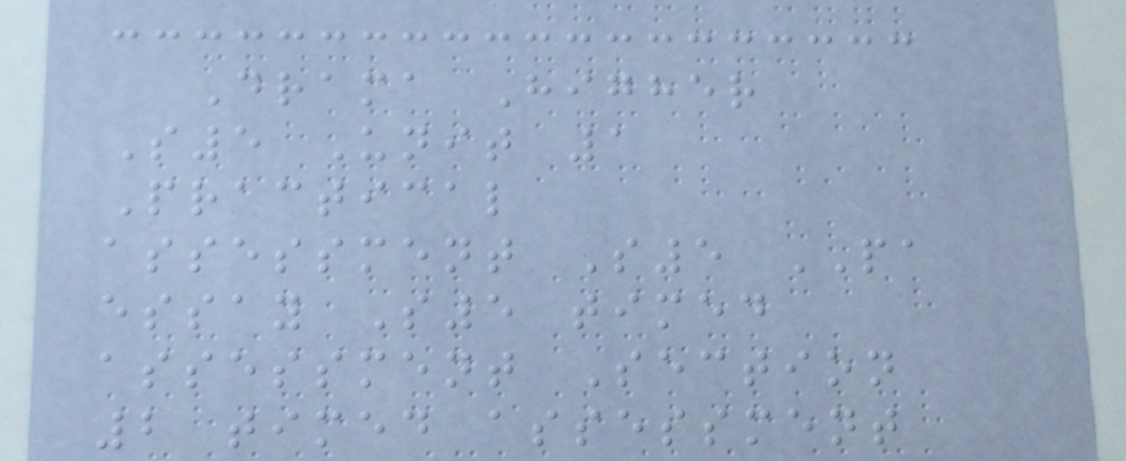Drama Higher
S5 Unit 1
Practical
assessment S5 PA
essay S5 timed
assessment Section
2 timed assessment
